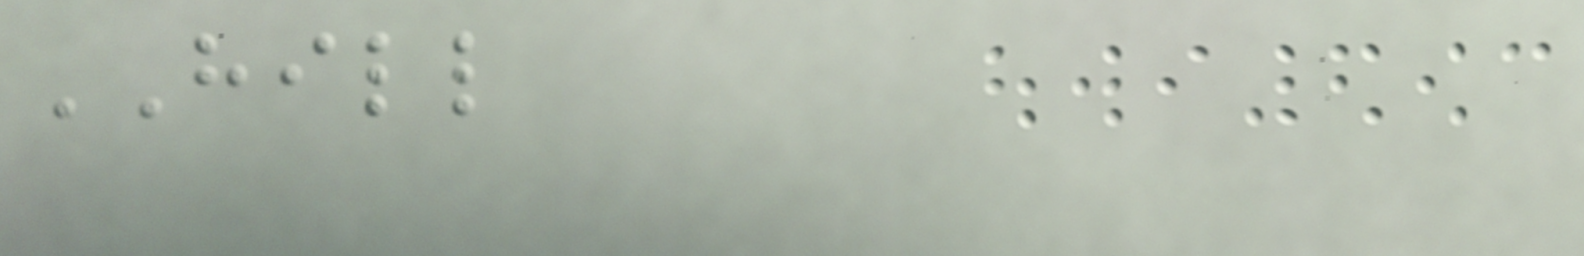HILL
